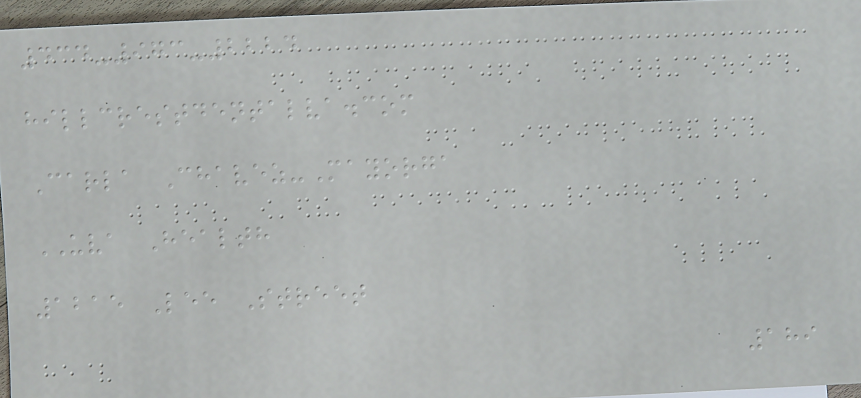434-973-2224
hillcrestdentalva.com
Carla Chavez-Mayorga
UVA Health
1215 Lee Street
189
